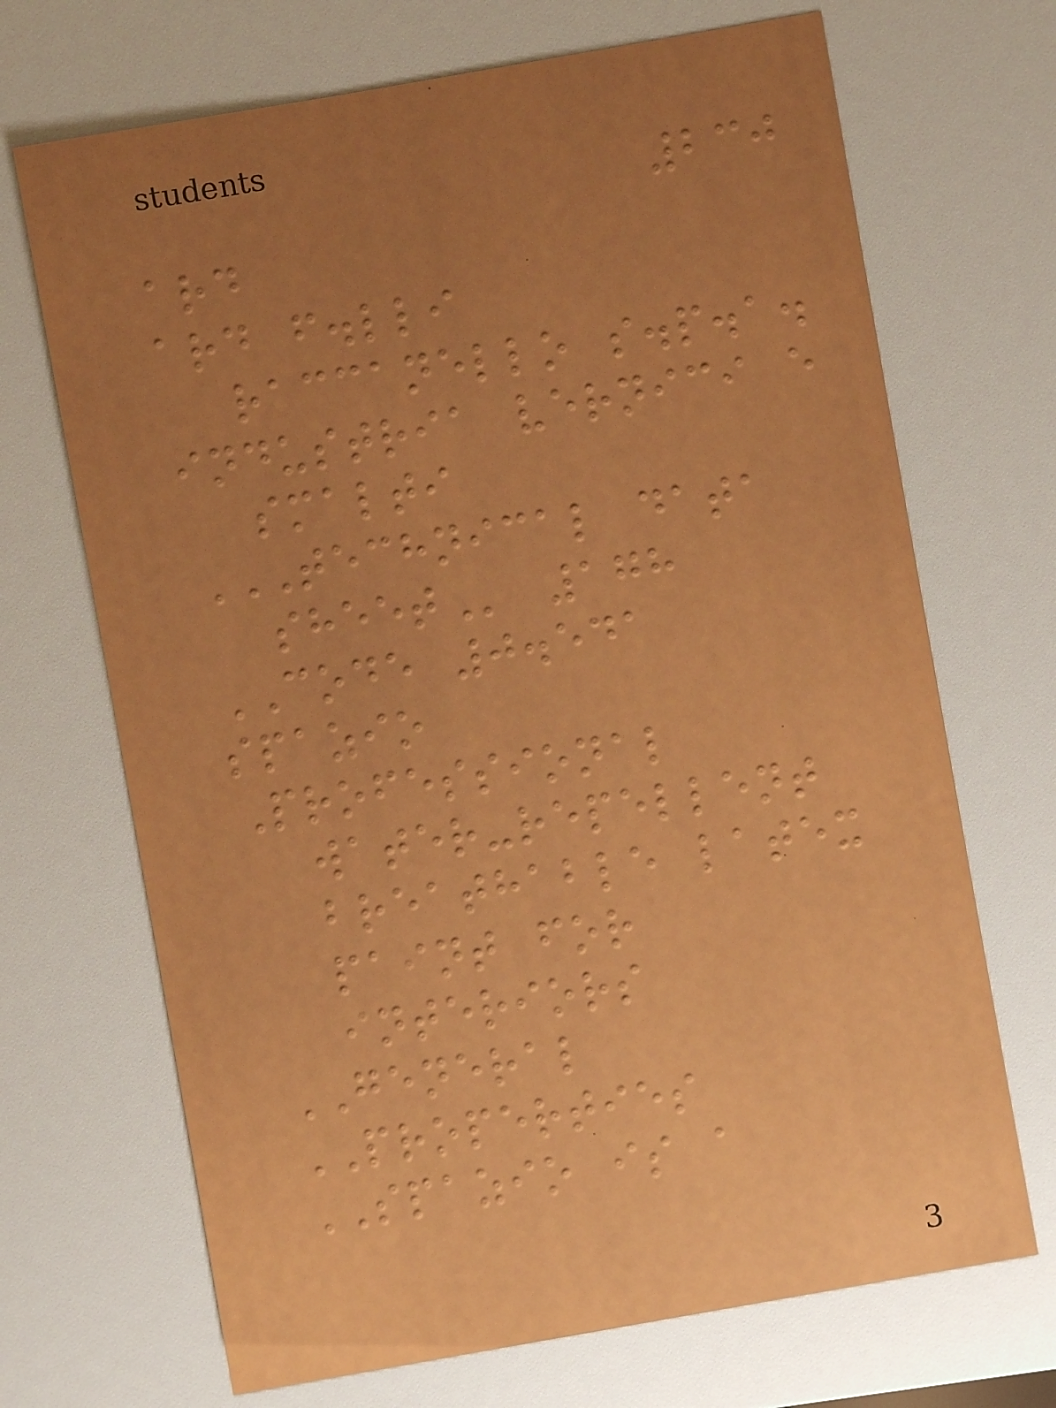230
ard
ard f.lli
raccanello s.p.a.
industria vernici e
smalti
TECHNICAL DATA
SHEET 178
CODE 0.541
spazio
Professional
water-repellent
breathable latex
paint for
interiors
GENERAL
PROPERTIES
SPAZIO is a
